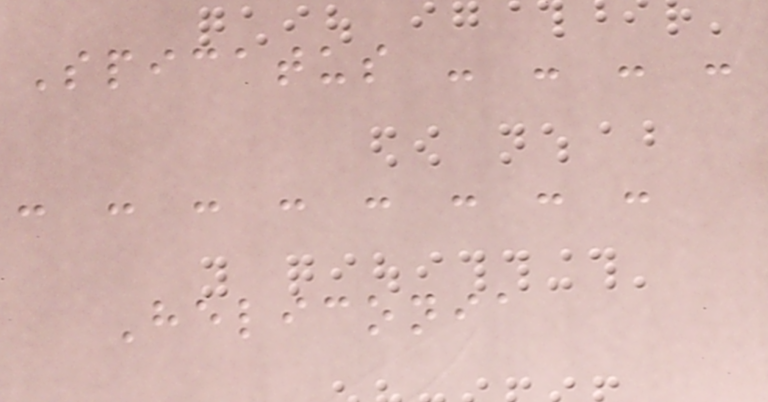Spicatus - - - -
- - - - - - - -
Heliconia
